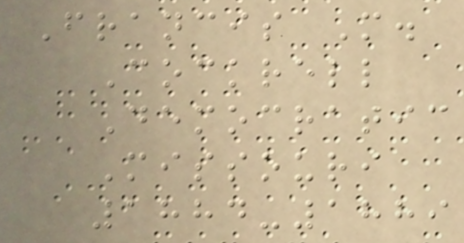Francis M.
Cockrell
Democratic
Missouri
1884-1889
